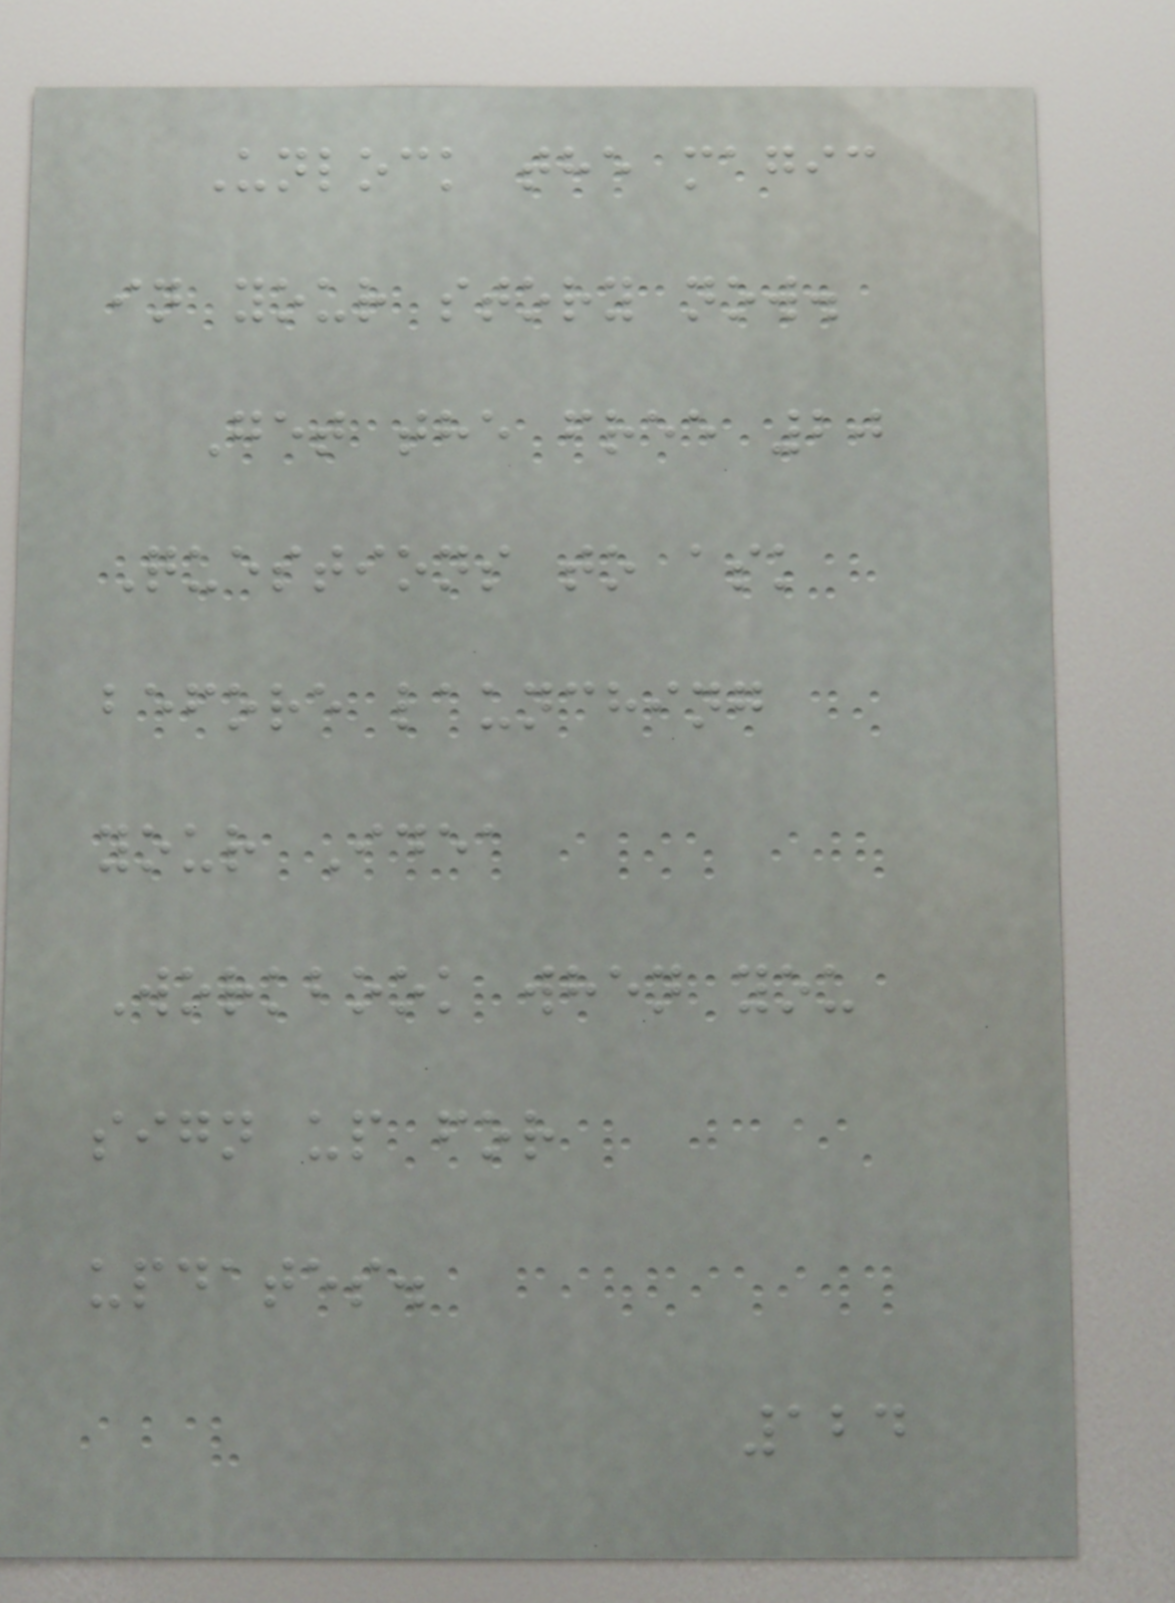Unlock the magic
in your story now.
Get the free 20
Questions to ask
before launching
your Idea
Workbook when you
sign up for
updates.
124
